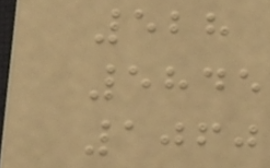528
5845
1060
